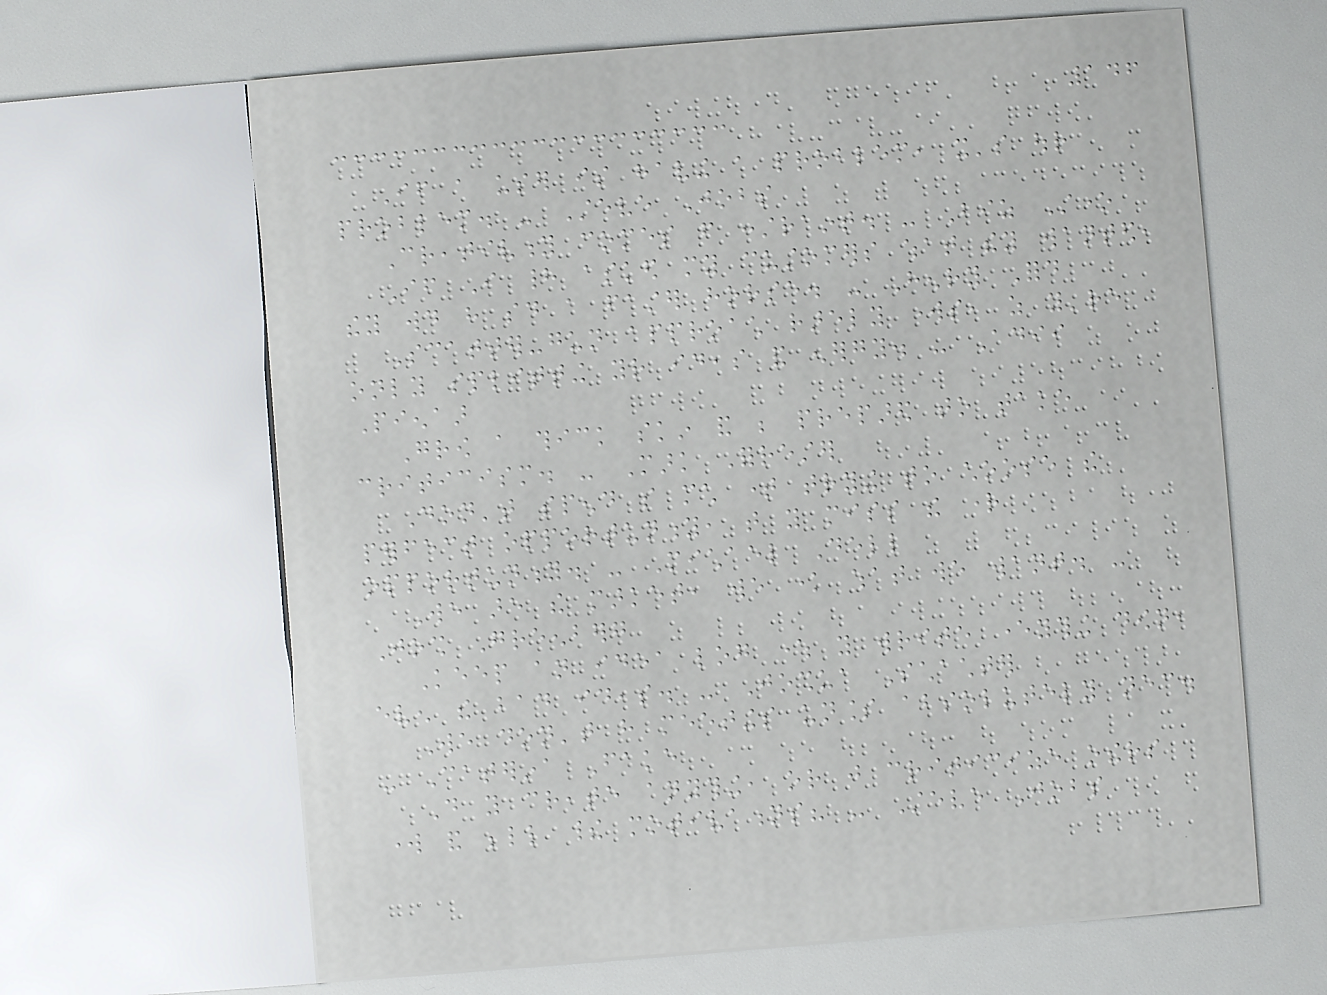146
If a user is having a problem, it's our
problem. - Steve Jobs
Creativity comes from constraint. - Biz Stone
If I had asked my customers what they wanted,
they would have said a faster horse. - Henry Ford
Scatter-gun approach rarely works, as you're
only splitting your ideas and energy. - Adii
Pienaar
Grow a thick skin and be prepared to take
criticism. - Mark Forrester
Don't spend so much time trying to choose the
perfect opportunity, that you miss the right
opportunity. - Michael Dell
We are the market, we know what we want. -
Josh Greenberg
Keep an idea log where you write everything down,
even the bad ideas. - Joshua Schachter
We don't have meetings unless absolutely necessary.
- Caterina Fake
Do you create anything, or just criticize others
work and belittle their motivations? - Steve Jobs
